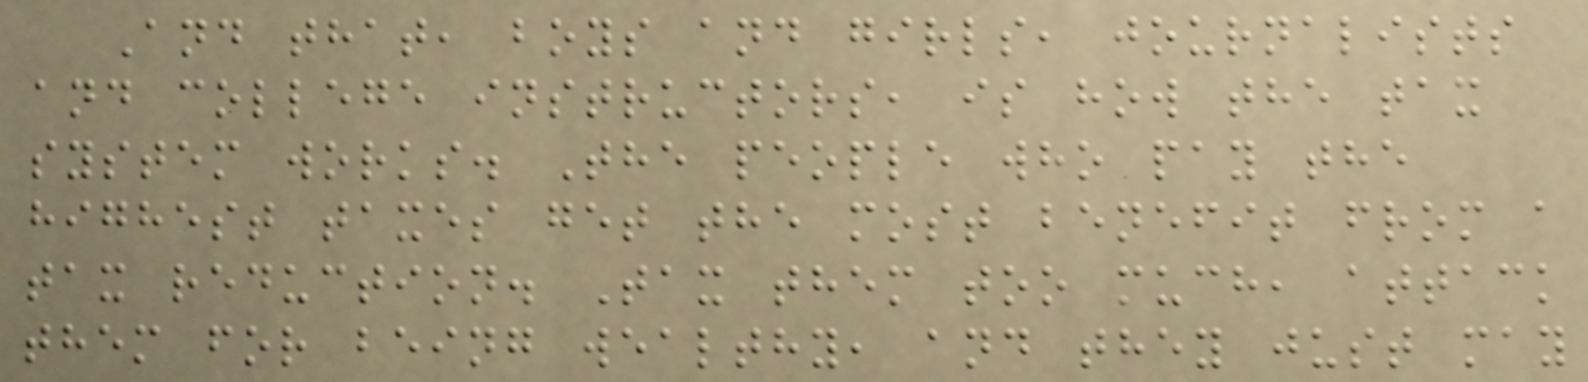And that, boys and girls, journalists
and college instructors, is how the tax
system works. The people who pay the
highest taxes get the most benefit from a
tax reduction. Tax them too much, attack
them for being wealthy, and they just may
